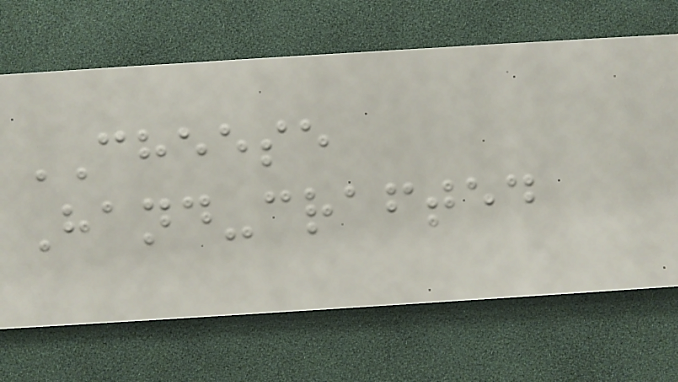CHEESE
Hand-crafted
